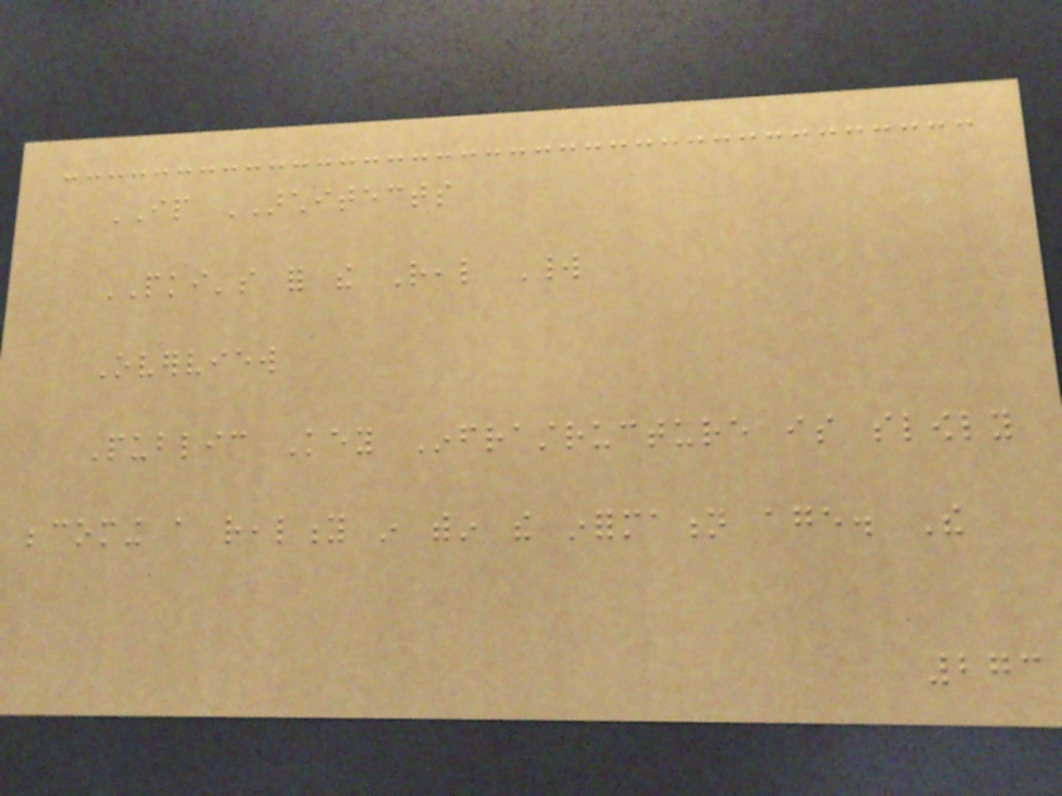IP ARCHITECTS
PKI's for the Real World
Overview
Public Key Infrastructure is slowly
becoming a reality in within the information age. The
273
